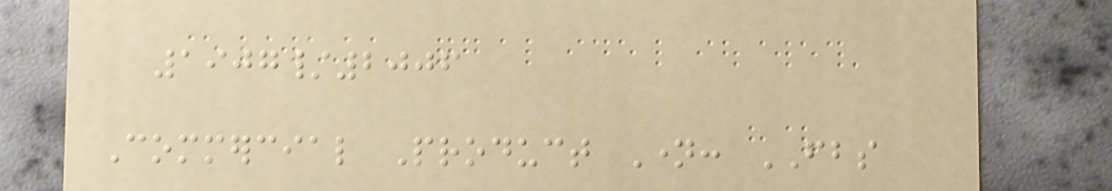1907/2006
Commercial Product Name: FBS
